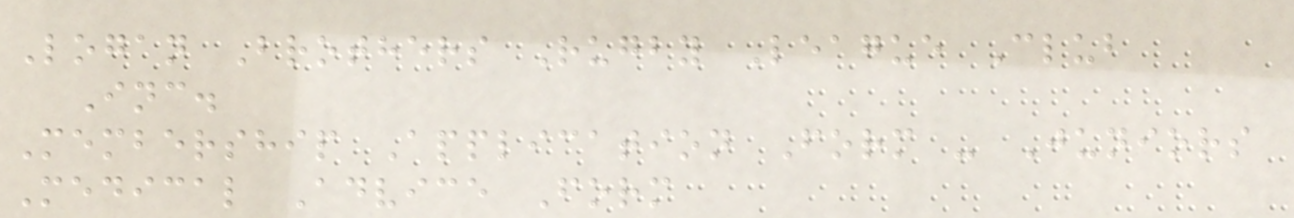Logan Brothers Rugby League Club
Inc.
Membership Application Form - Juniors
Medical Advice Form
